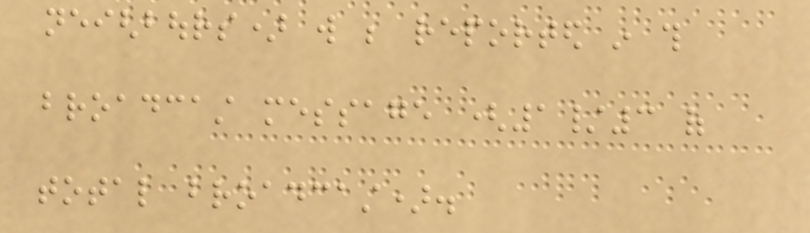neighbours) will be reported in this
broadcast message (1/3 of
total broadcast).
